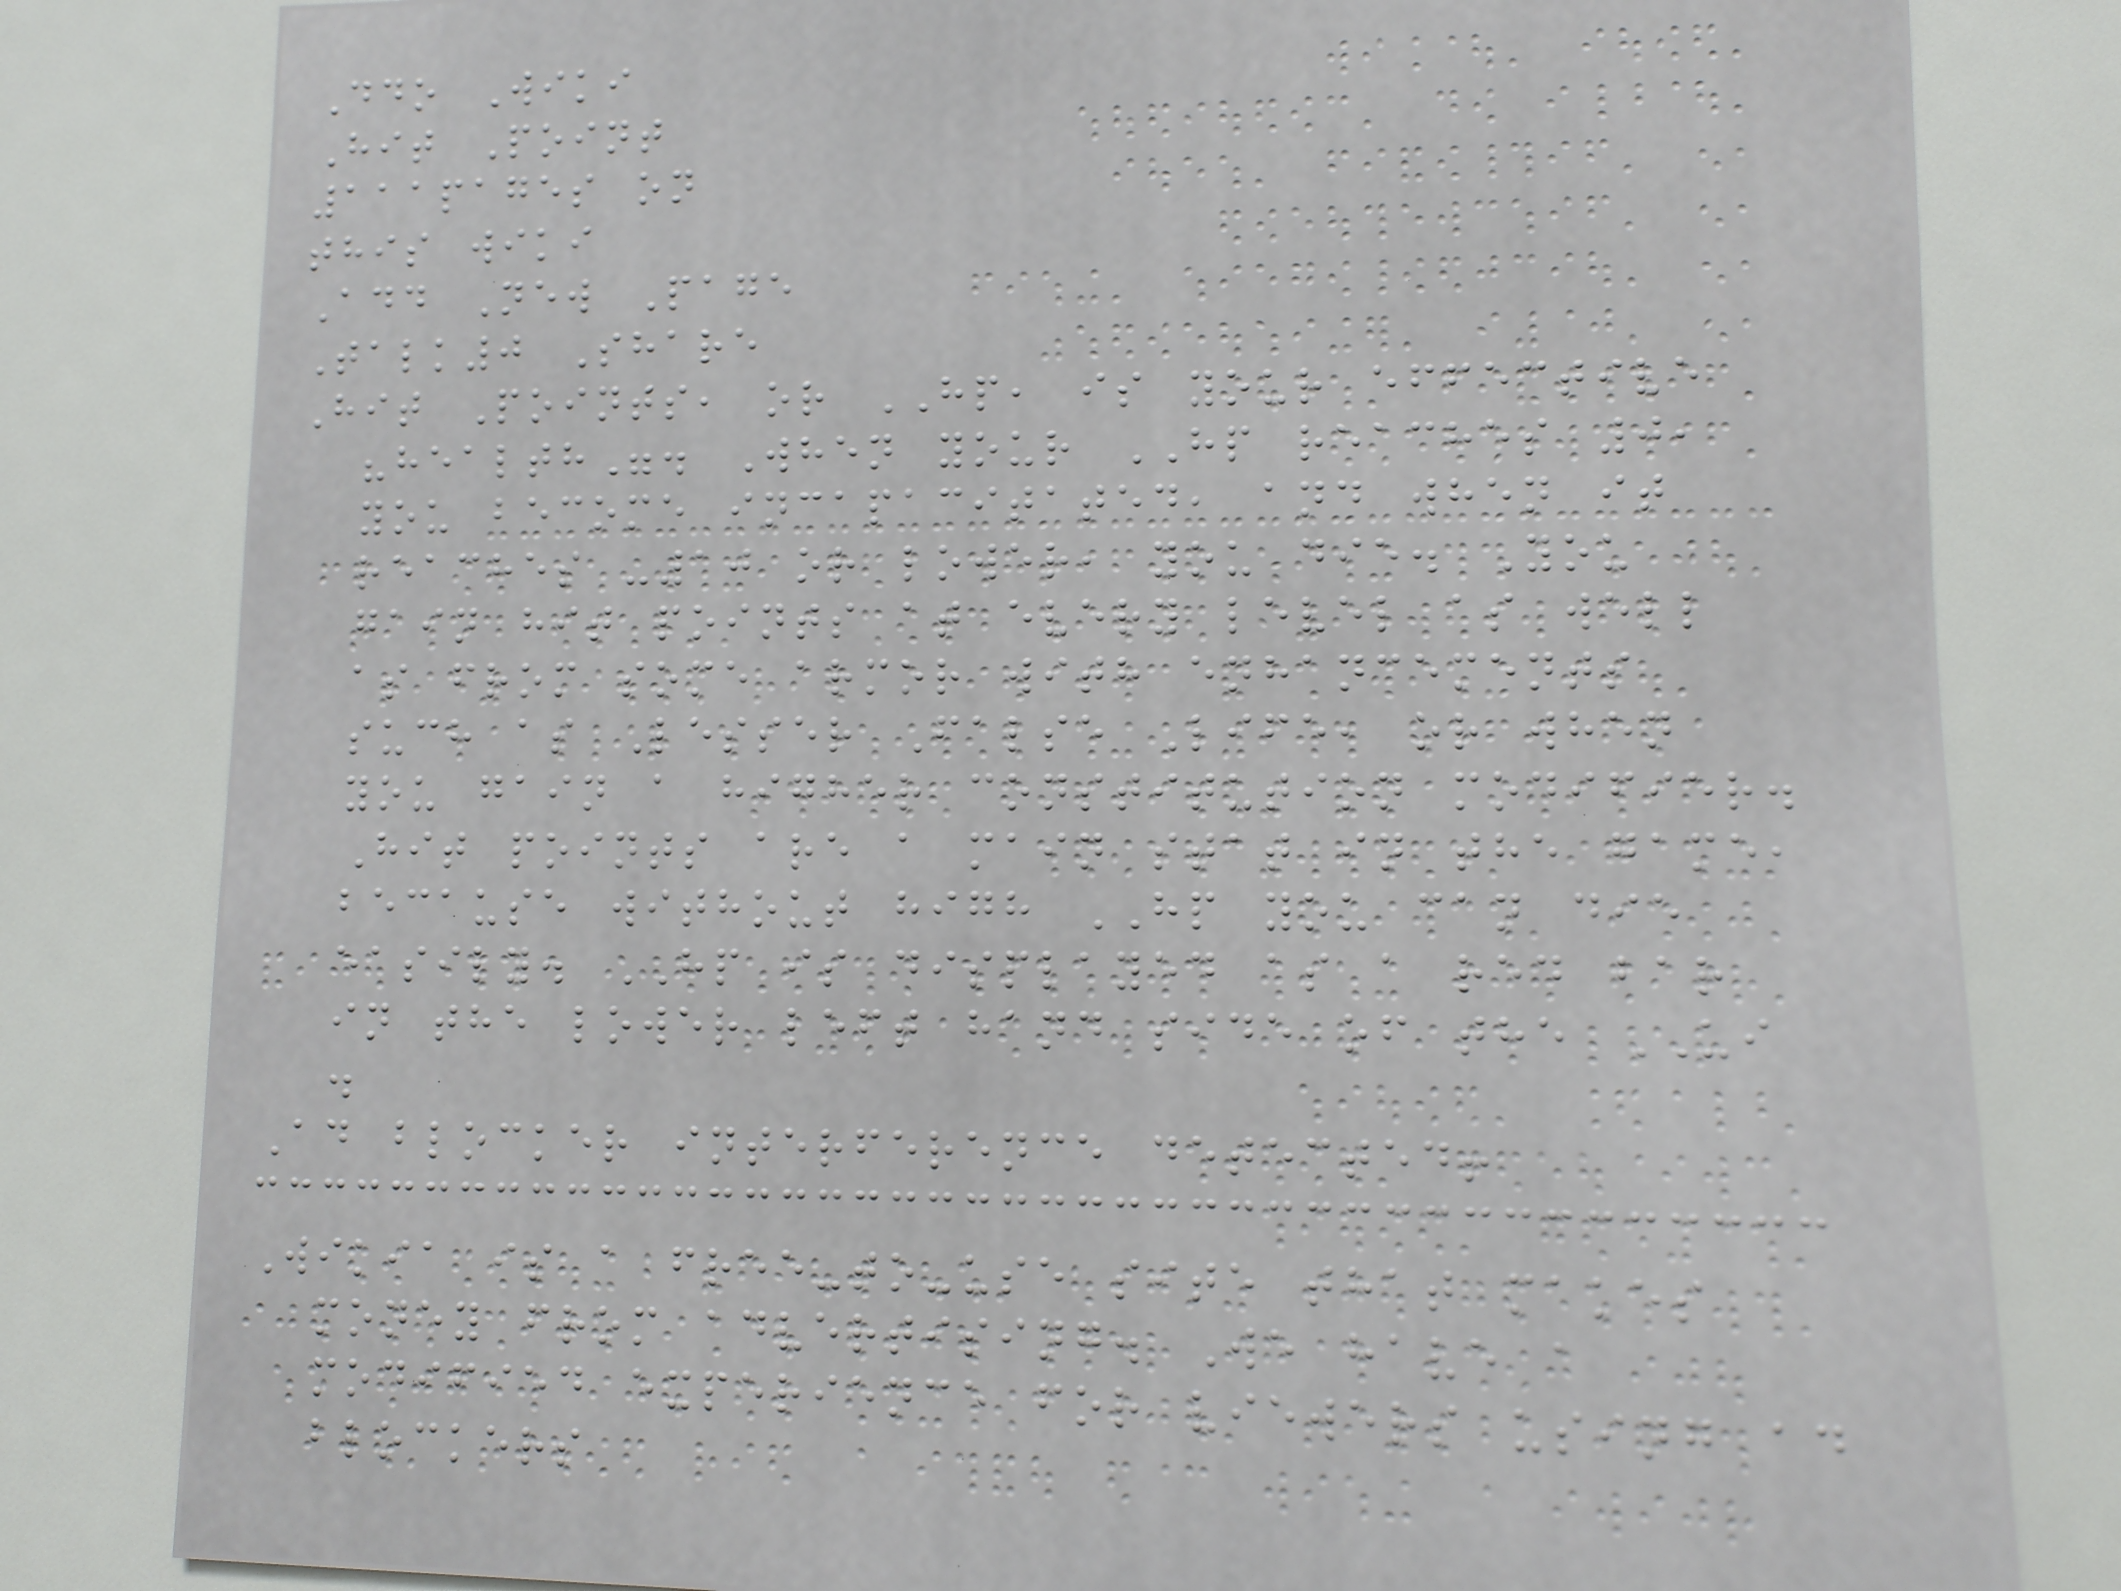Ddo Wiki
Hit Point
111pages on
this wiki
Add New Page
Talk0 Share
Hit Points, or HP, is your effective
"health". When your HP reaches 0,
you become incapacitated, and when it
reaches -10 or lower, you die. You
gain hit points at every level as well
as from some armor with enhancements
such as Lesser False Life, or when
you gain a higher constitution modifier.
Hit points are a main stat in the game,
because without high HP you can die
easily. HP is displayed as a red bar
in the lower left hand side of the UI
.
Ad blocker interference detected!
Wikia is a free-to-use site that makes
money from advertising. We have a
modified experience for viewers using ad
blockers
